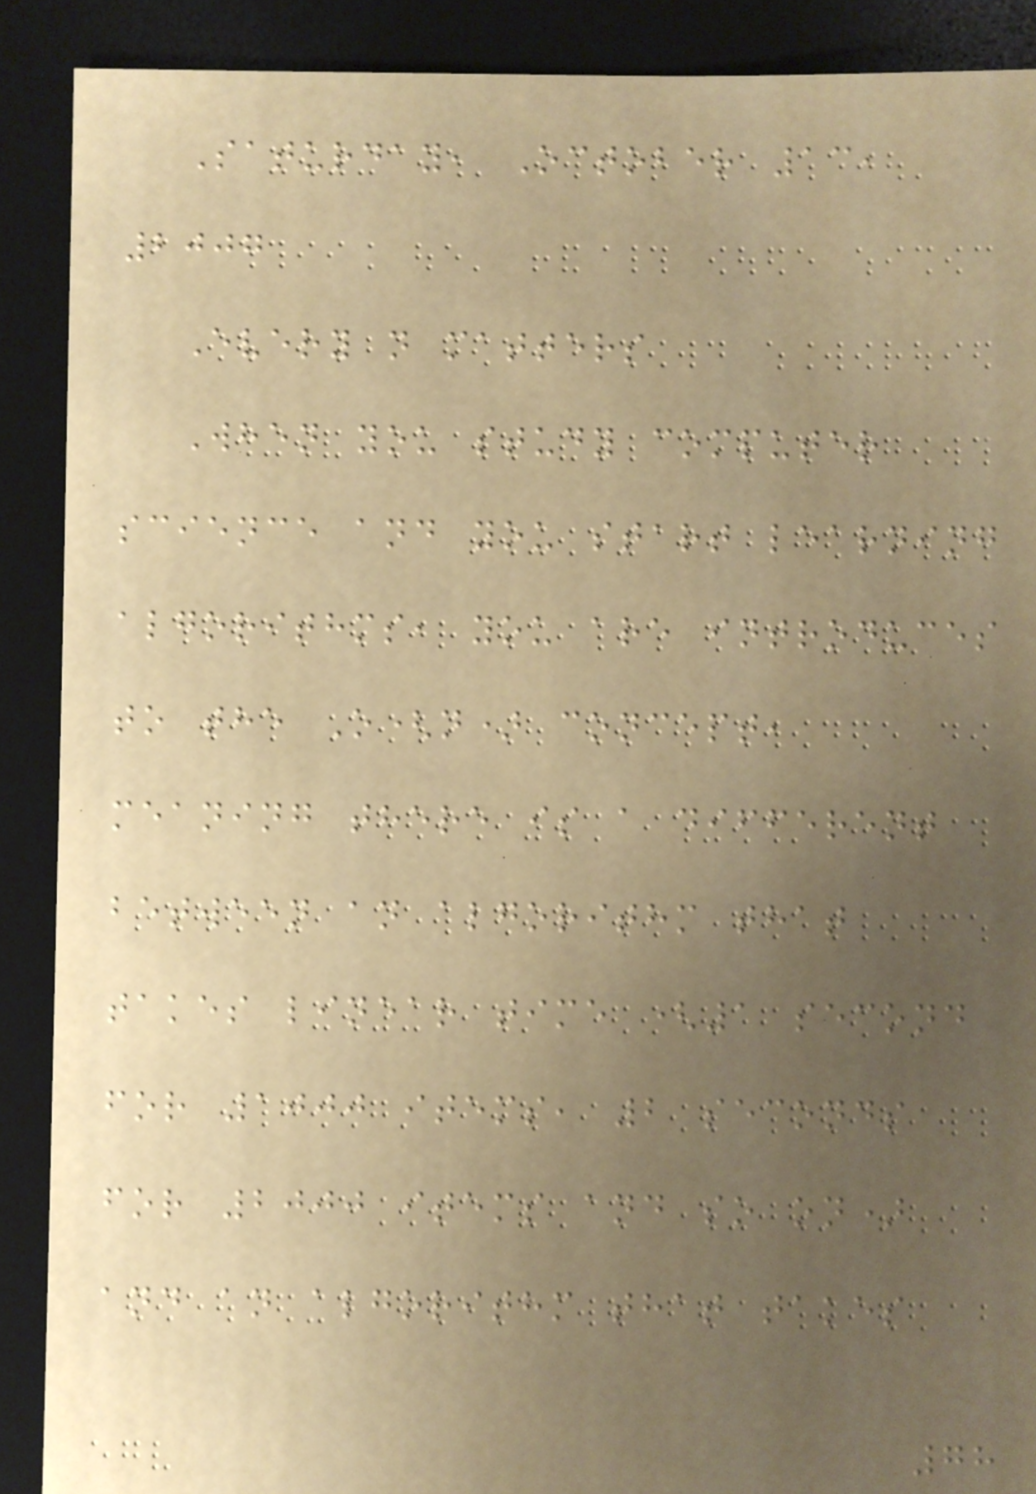Saturday, October 13,
2007
Every n matters
When you study computer
science and you start learning
algorithms, you are introduces
to the O(n) concept,
meaning there is a different
between an algorithm that
takes linear time (1 second
for 1000 items, 2 seconds
for 2000 items and so on)
and an algorithm that takes
78
